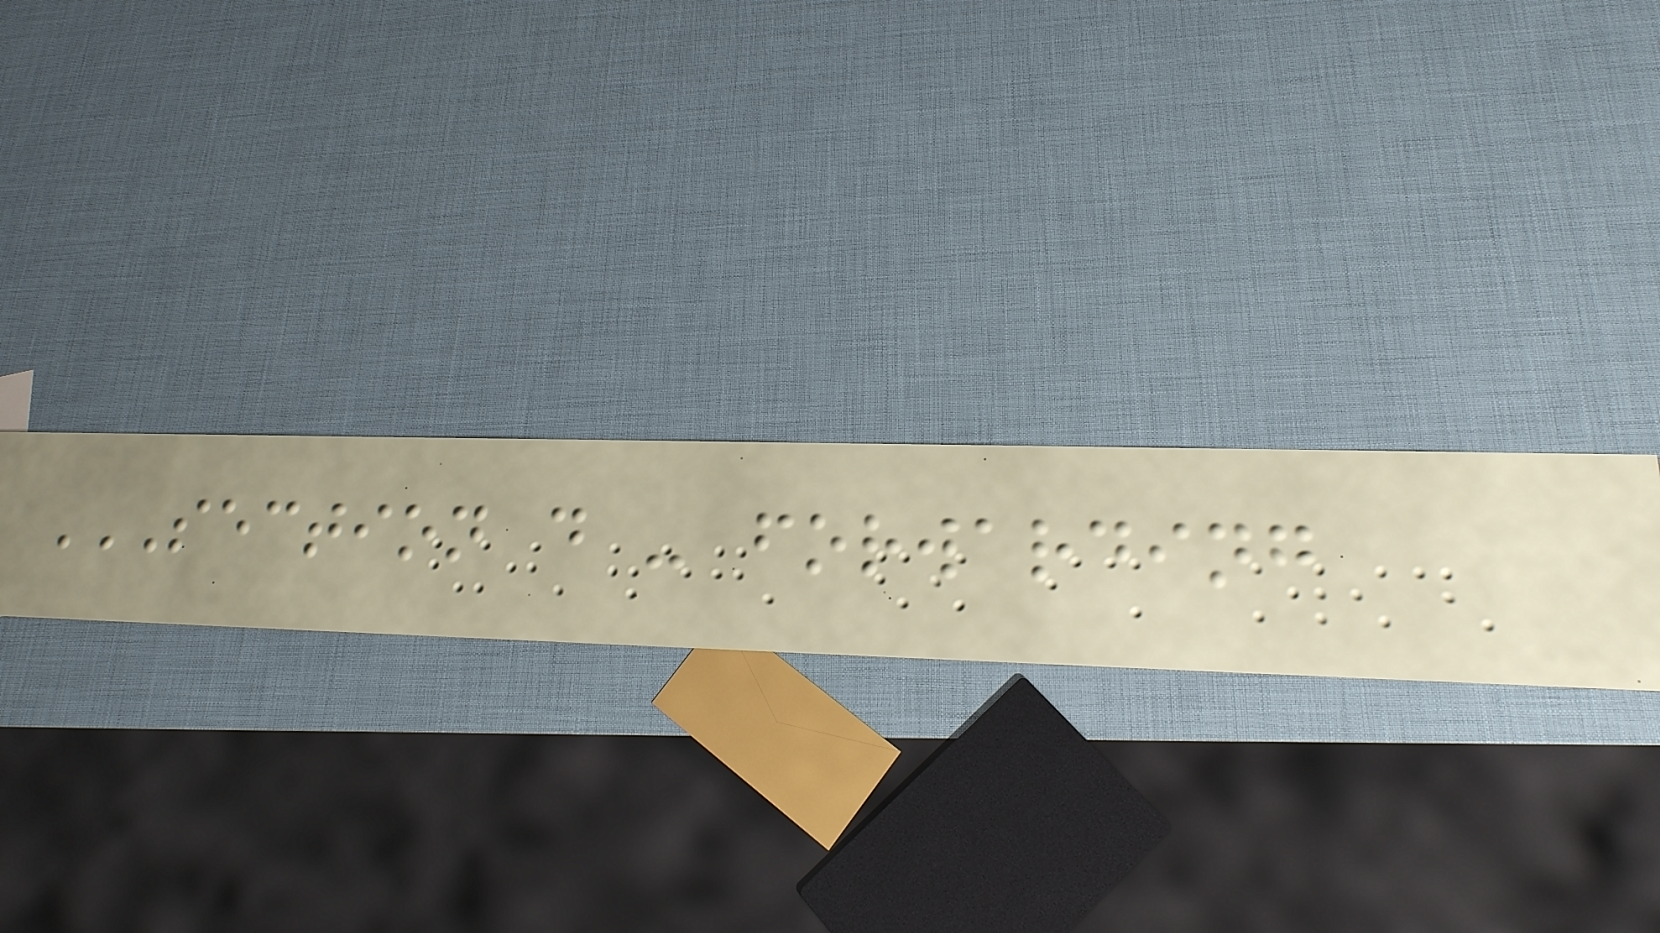SECTION D - FORWARDING
